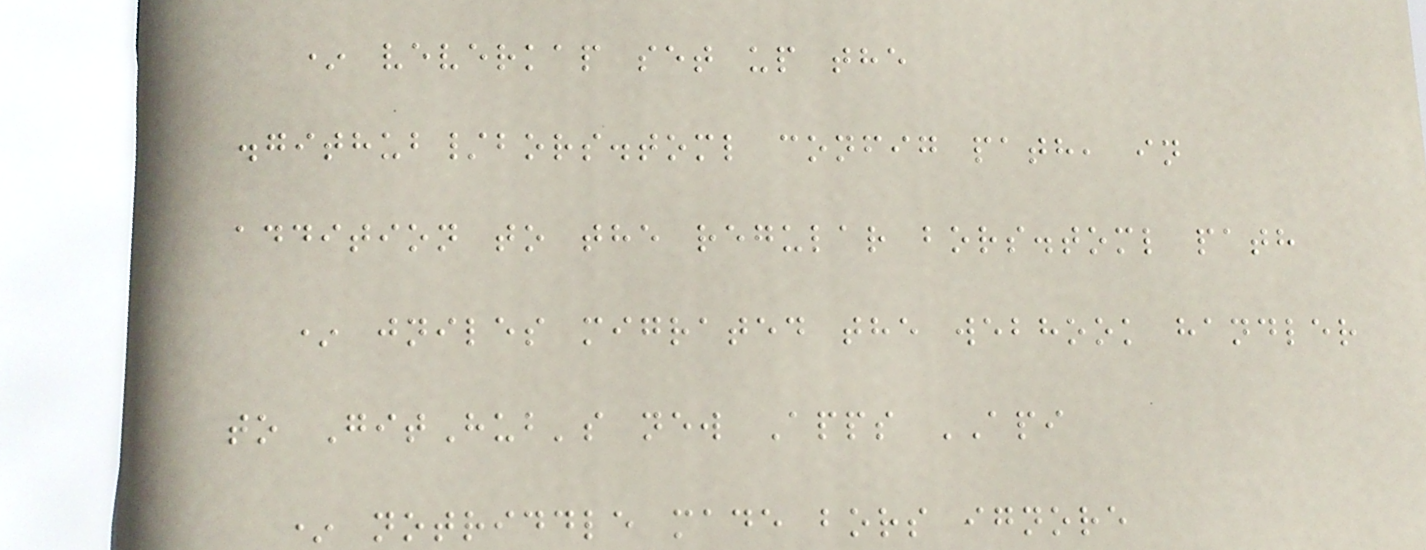* veverkap set up the
.github/bors.toml config path, in
addition to the regular bors.toml path
* jniles migrated the webhook handler
to GitHub's new Apps API
* notriddle made bors ignore
